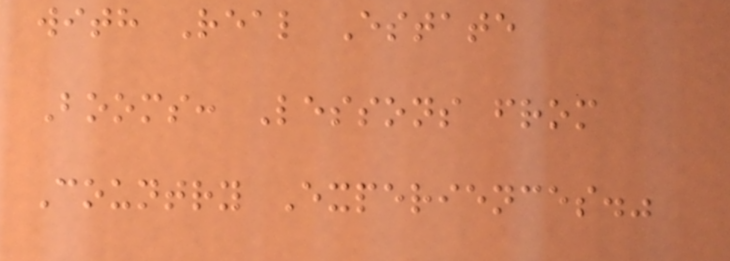with Real Estate
Booms: Lessons from
Country Experiences."
